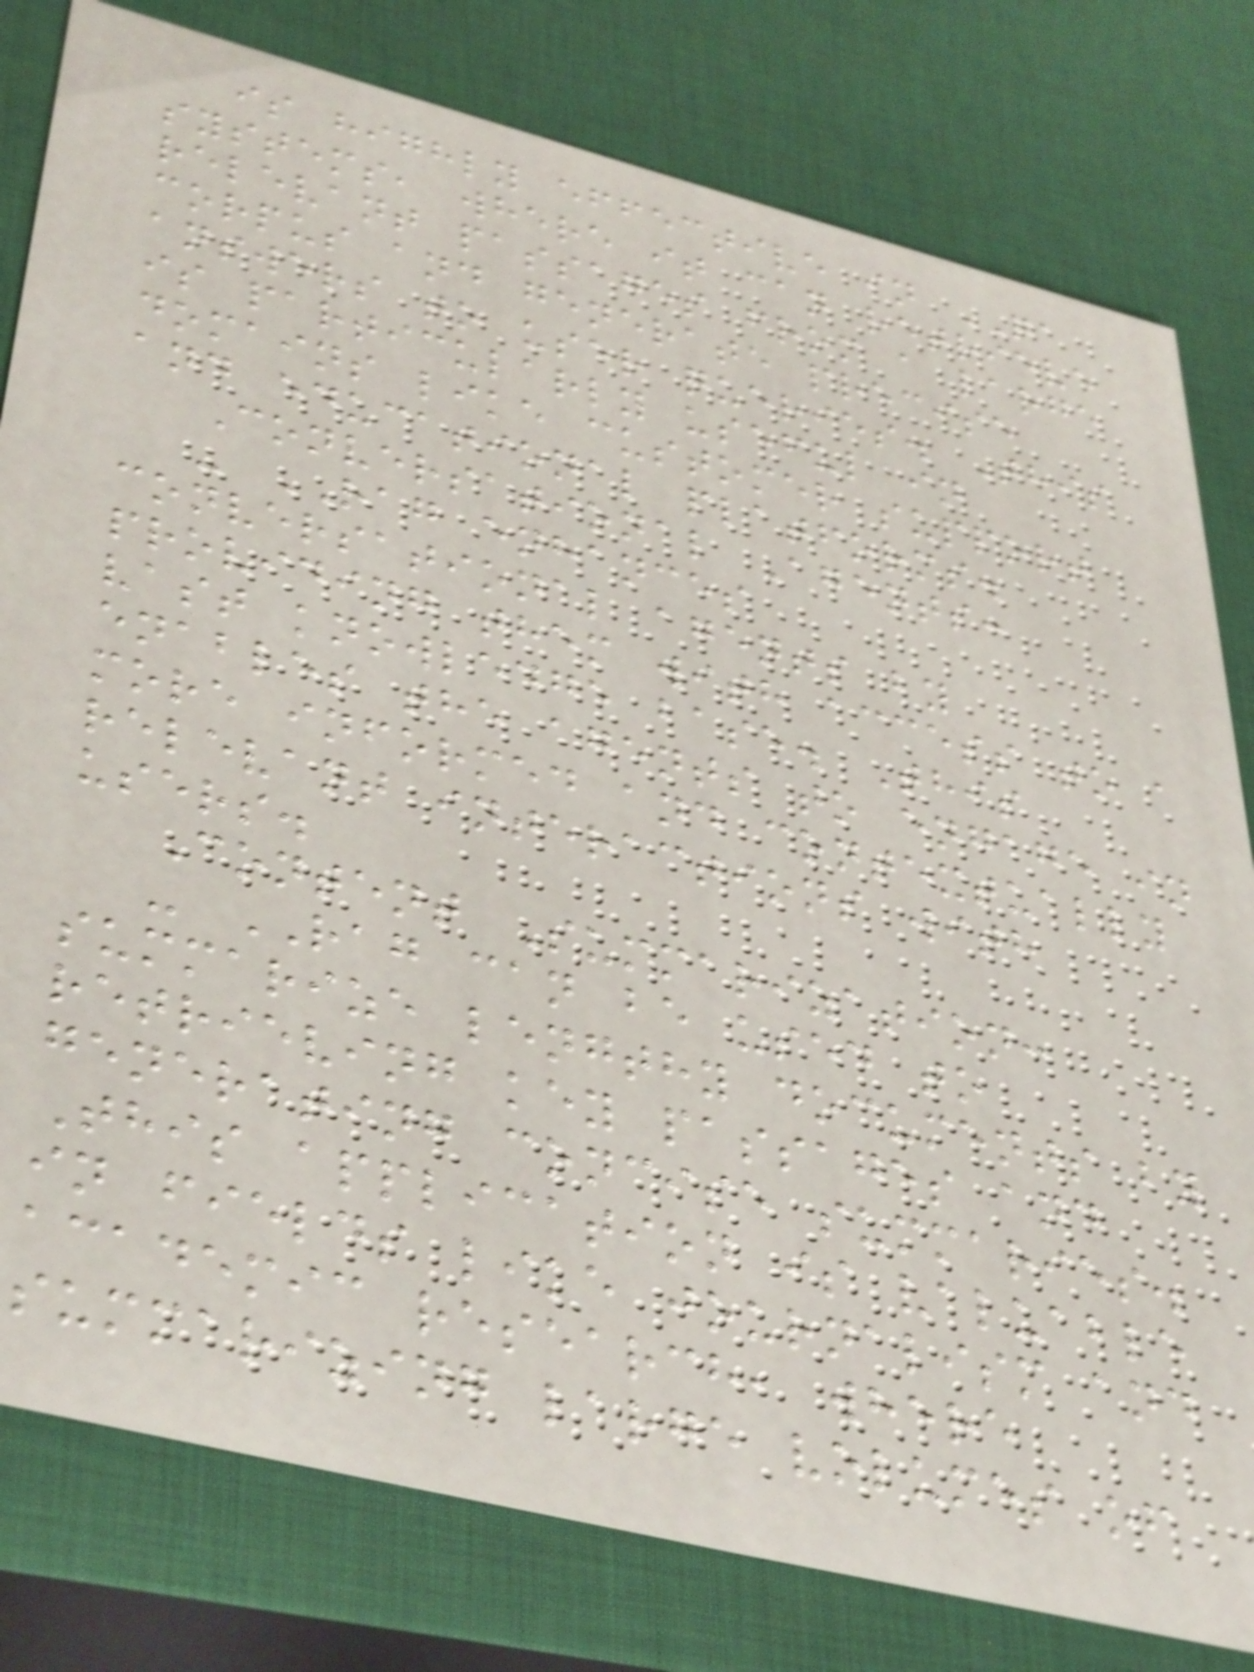is highly effective in QA
systems, where it can retrieve
relevant passages from a large
corpus and generate precise
answers to user queries. This
is particularly useful in
domains like customer support
and educational platforms.
Conversational Agents:
- RAG enhances
conversational agents by
providing them with access to a
vast knowledge base. This
enables the agents to engage in
more informed and contextually
relevant interactions with
users.
Content Summarization:
- RAG can be used to
summarize lengthy documents by
retrieving key passages and
generating concise summaries.
This application is valuable
in fields like journalism and
academic research, where
summarizing large volumes of
